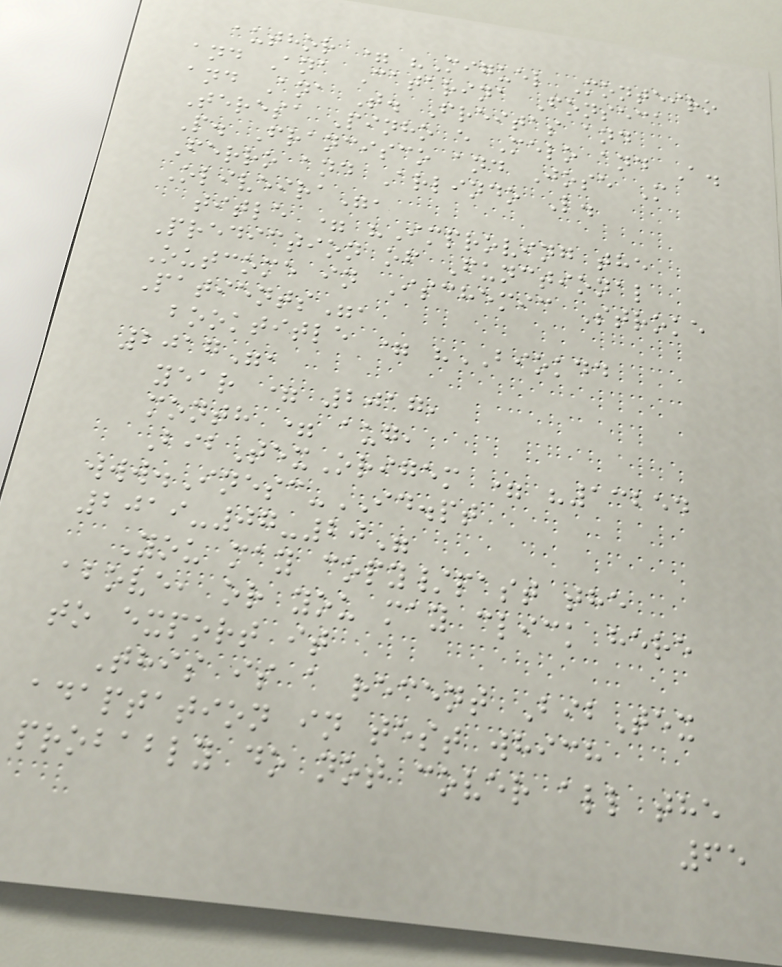author = "Miguel Monteiro
and Ana Catarina Fonseca
and Ana T. Freitas and
Teresa Pinho e Melo and A.
P. Francisco and Jose M
Ferro and Arlindo L.
Oliveira",
title = "Improving the
Prediction of Functional
Outcome in Ischemic Stroke
Patients",
booktitle = "BIOKDD
2017",
year = 2017,
month = aug,
BibTexOrigem = "13254
www.Inesc-ID.pt
2019-07-20"
You may copy/past the
above, or you may click here
to export it
This is a recent BibTex
adaptation in test which
probably do not cover all the
65
